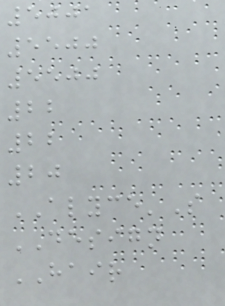5001
5500
5500
22
22
20
ALYCE'S
DESIGN
HAIR
